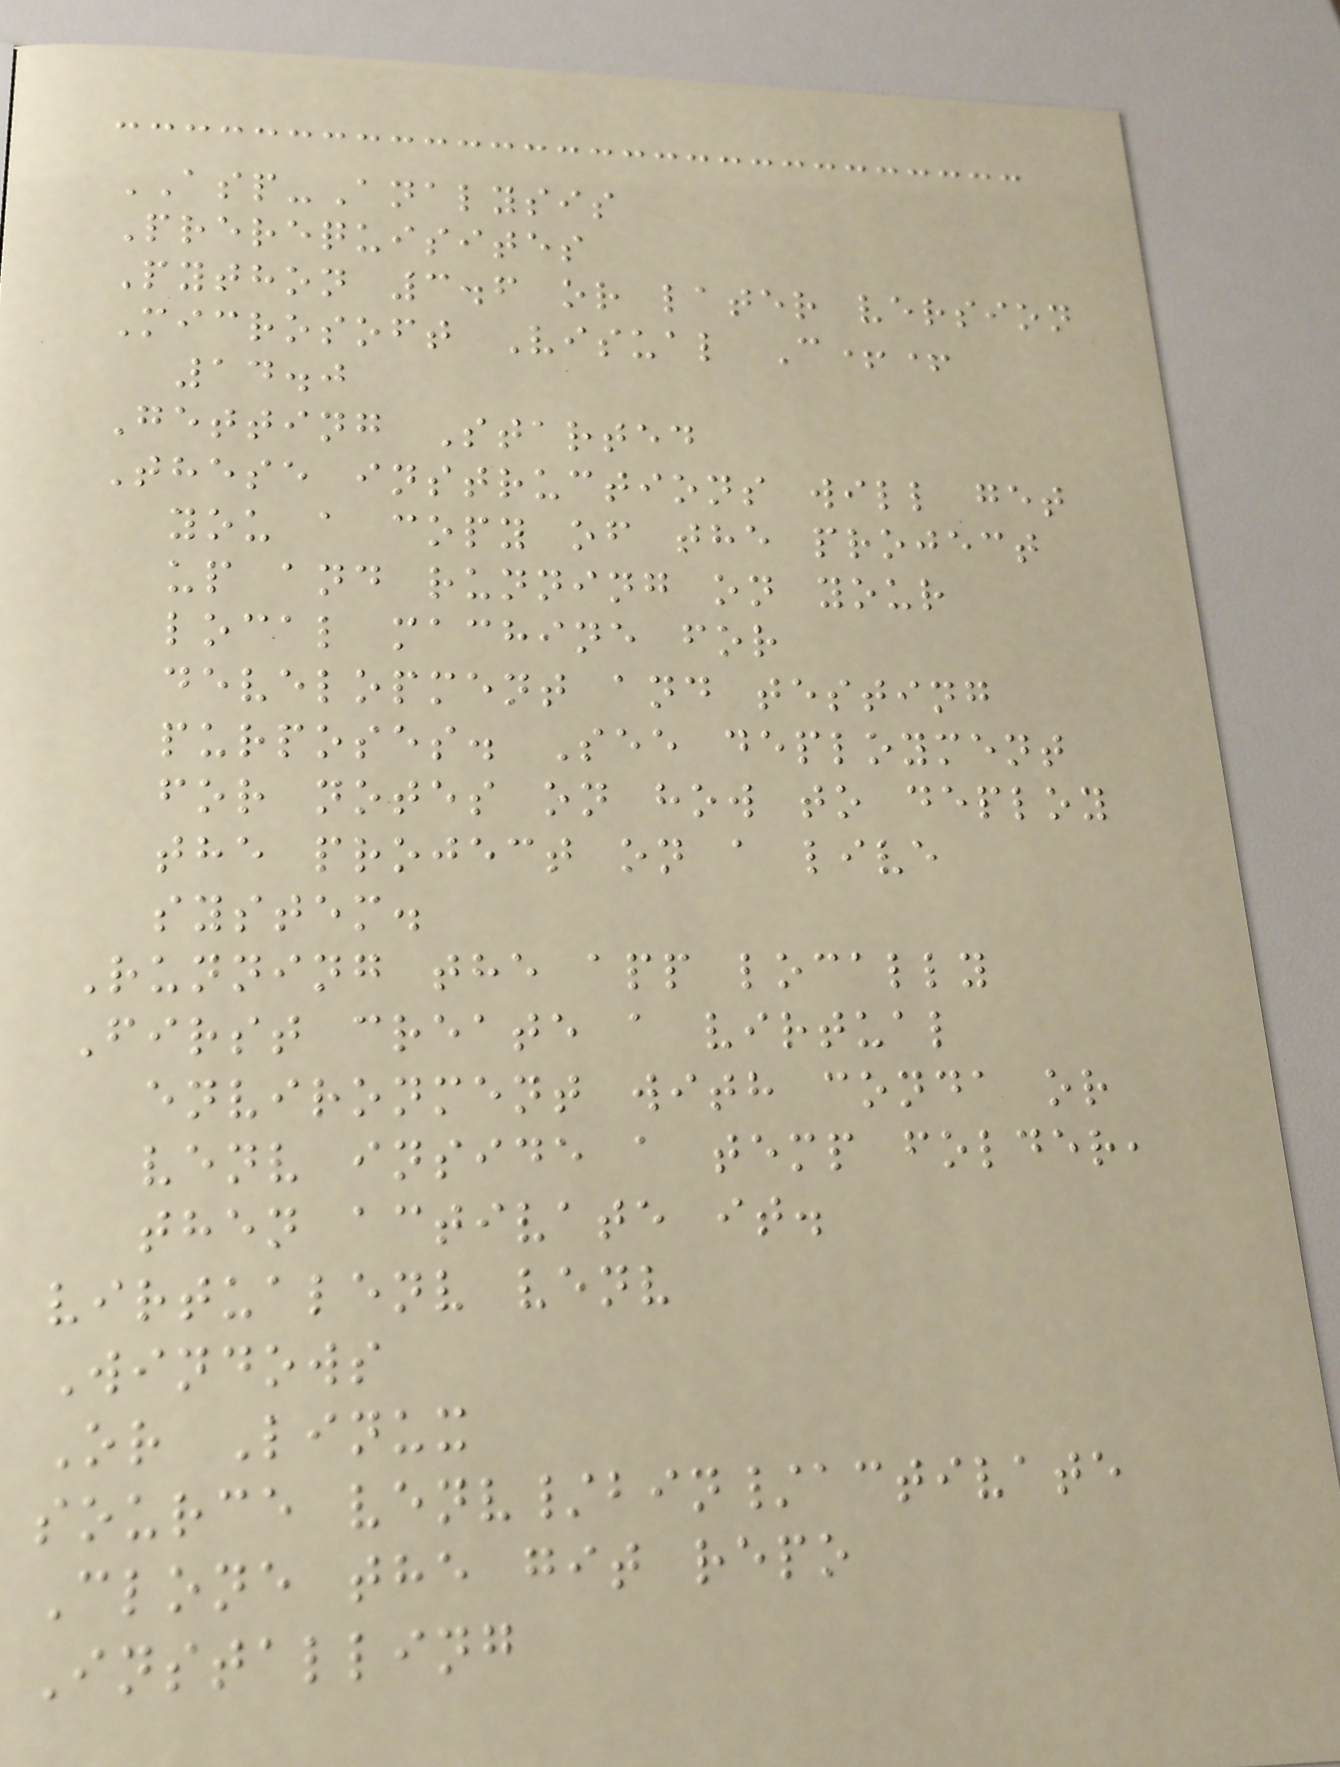ASP-Analysis
Prerequisites
Python 3.6 or later version
Microsoft Visual C++
14.0
Getting Started
These instructions will get
you a copy of the project
up and running on your
local machine for
development and testing
purposes. See deployment
for notes on how to deploy
the project on a live
system.
Running the app locally
First create a virtual
environment with conda or
venv inside a temp folder,
then activate it.
virtualenv venv
Windows
Or Linux
source venv/bin/activate
Clone the git repo
Installing
